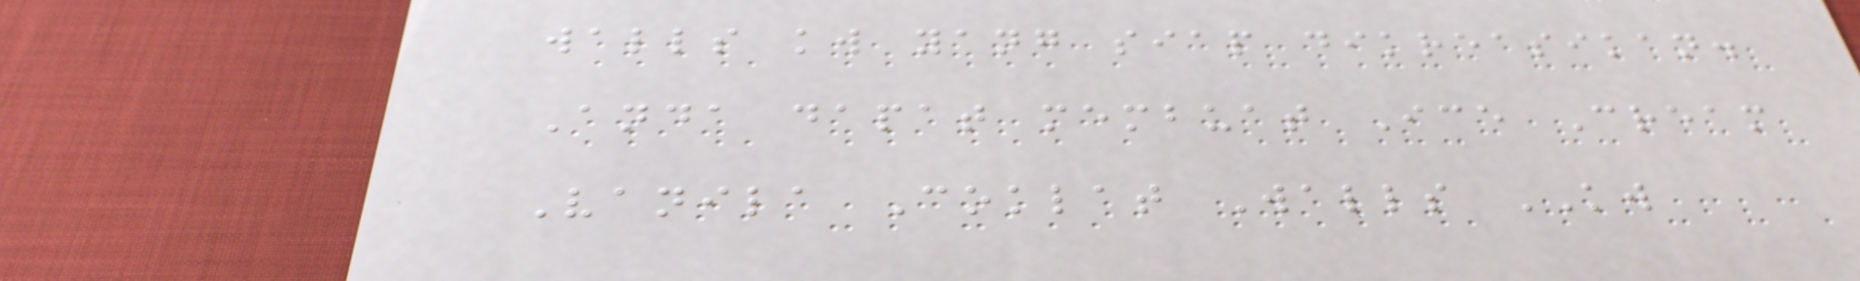walls kw yang siap dikreasikan.
Anda dapat membuat Ice Cream
Vanila Coklat Walls KW
